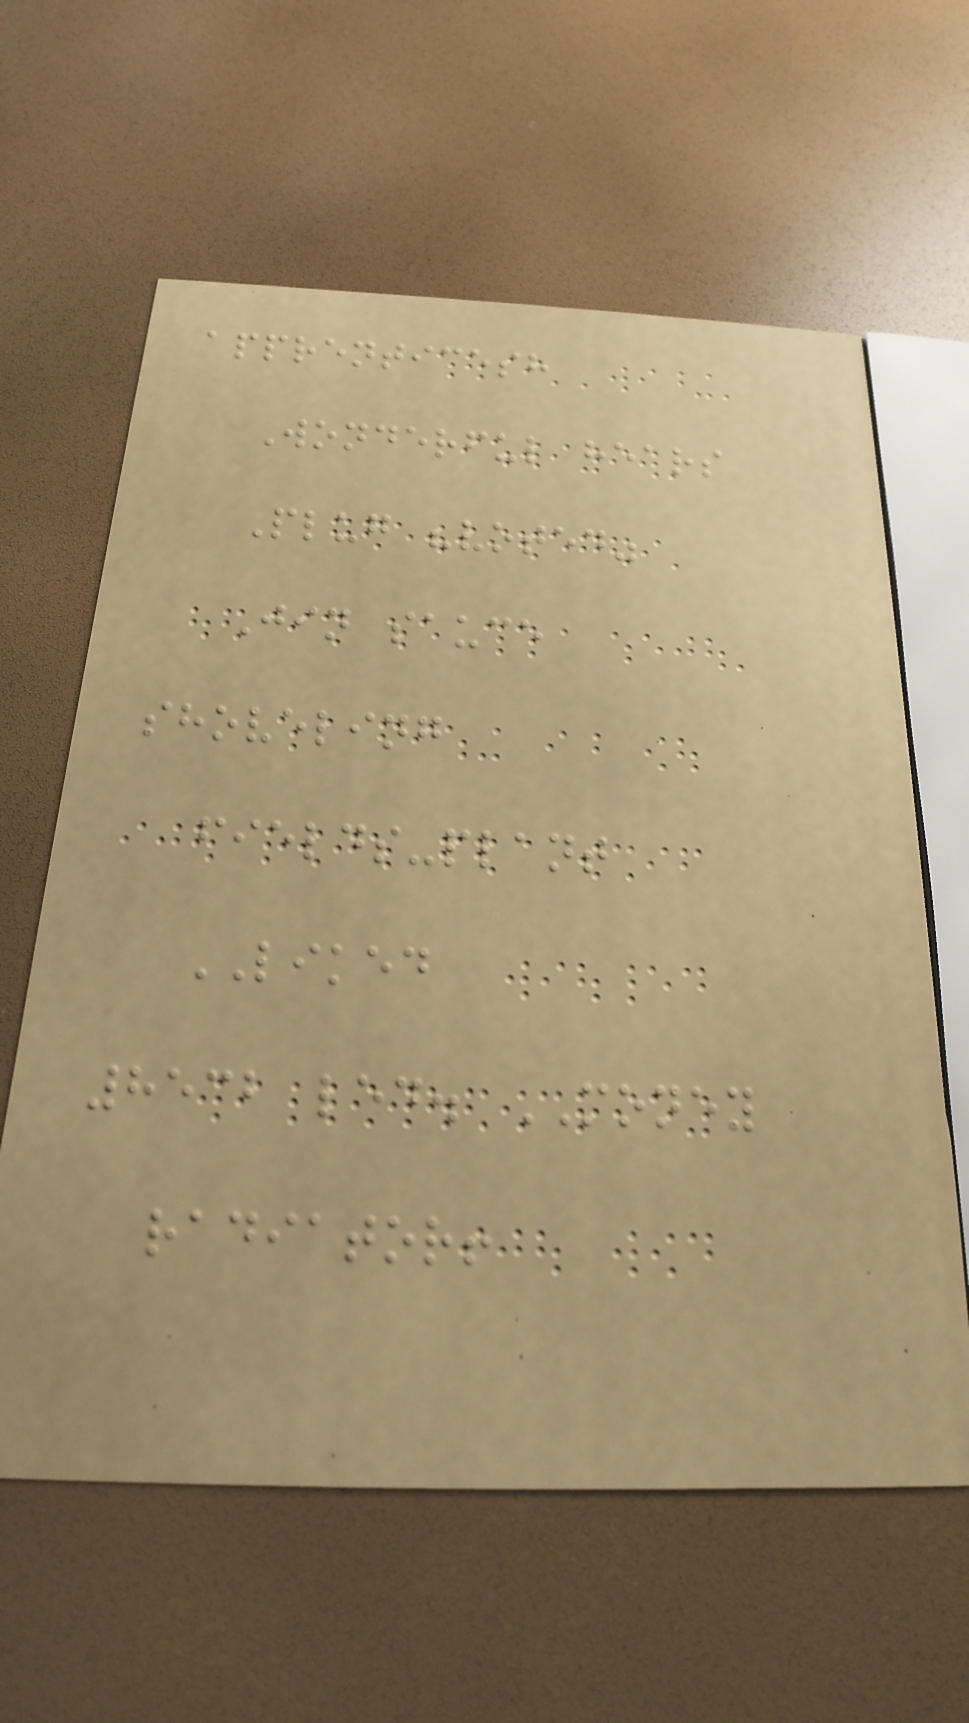apprenticesh
Wonderful hears
Plug "voted"
Jin sauce
shoveling
fields-plant
LIKED
8532 led. MONEY
radiator!
